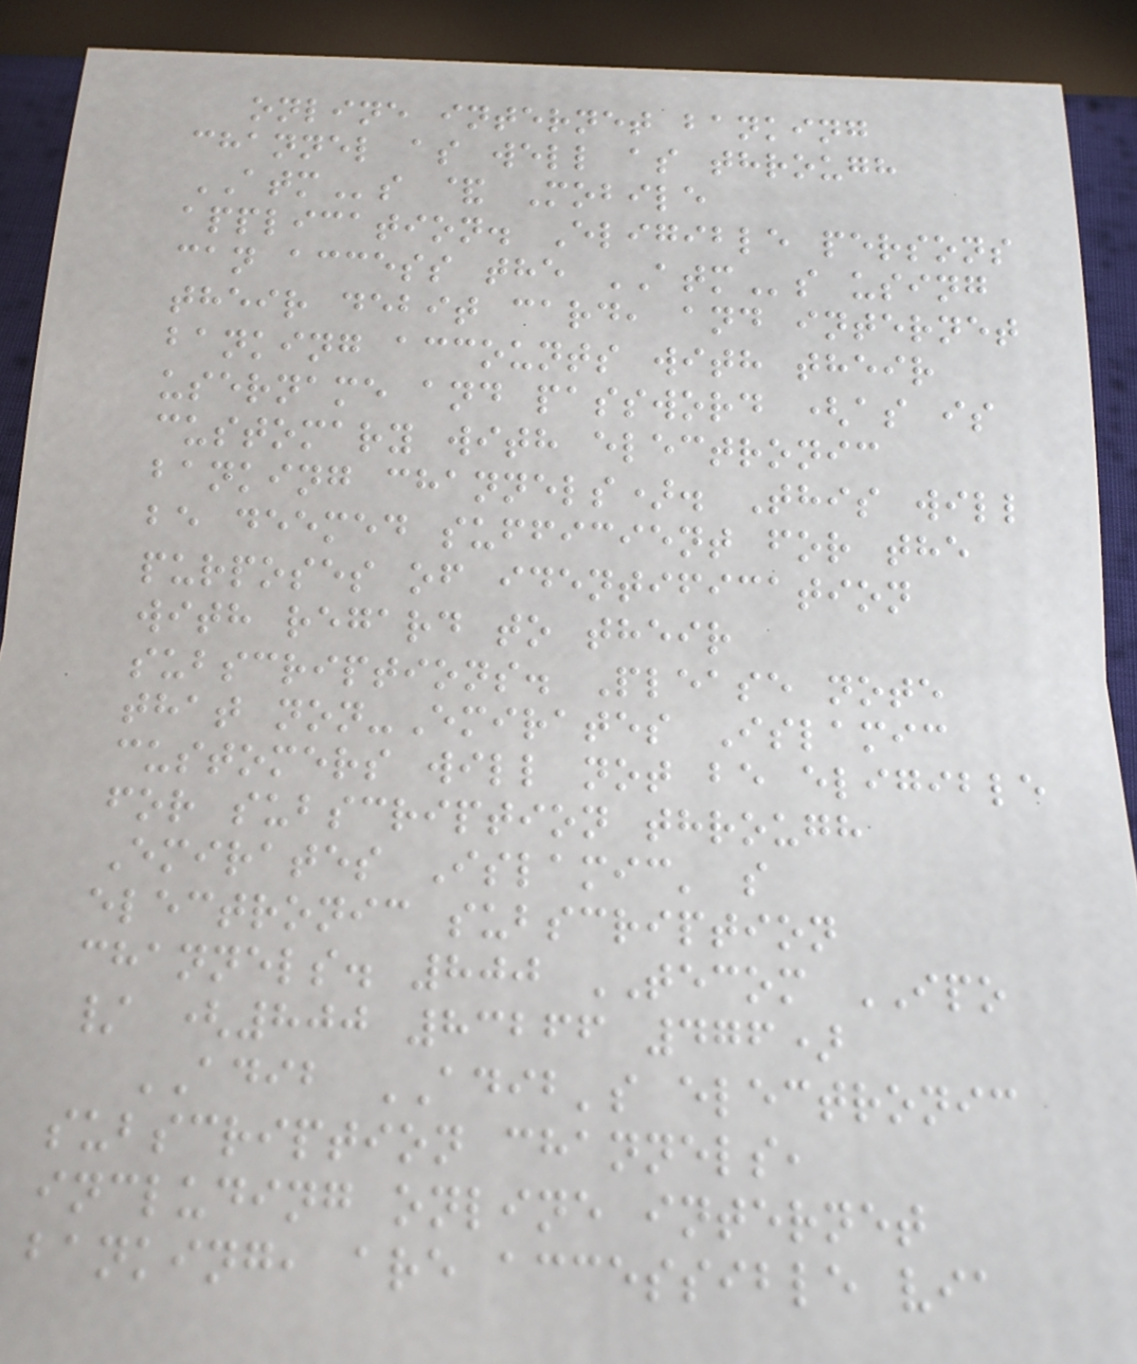online internet banking
channel as well as through
ATMs & Mobile
application. Eligible persons
can access the ATMs using
their debit card, and internet
banking accounts with their
username and password (as is
customary with electronic
banking channels). This will
be deemed sufficient for the
purposes of identification
with regard to their
subscriptions. Please note
that non-Emirates Islamic
customers will not be eligible
for subscription through
Emirates Islamic' s
electronic subscription
channels. 800 TECOM IPO
/ (800 83266 476)
ADIB ADIB's electronic
subscription channels,
including online internet
banking, are accessible via
